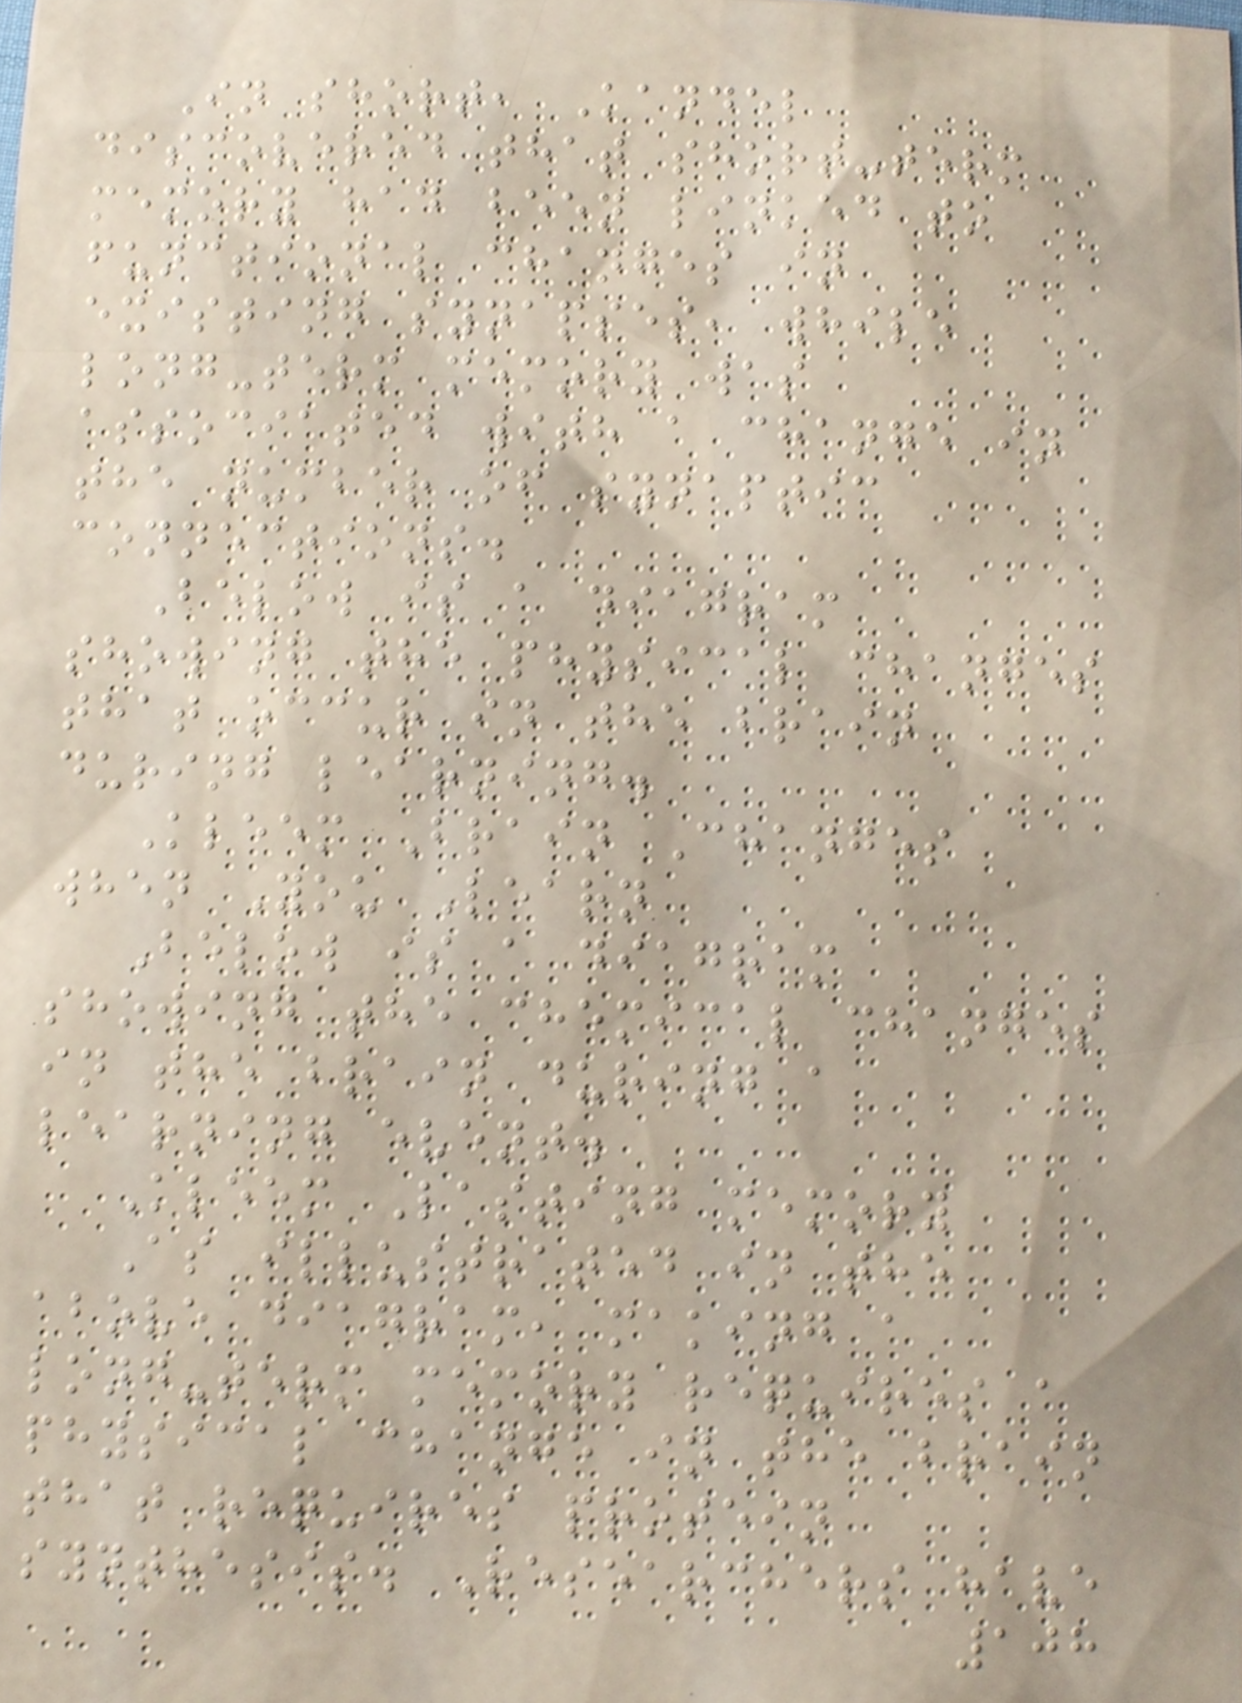In short, Kandel
discovered that short-term
memory had been linked to
functional changes in
existing synapses, while
long-term memory was
associated with a change in
the number of synaptic
connections.
Below is a diagram
showing the physical changes
that occur in the brain
during learning.
Kleem Brain Changes
when You Learn
Below is a diagram
showing the chemical changes
in the brain during a
learning event.
Kleem Lasting memory
As illustrated in the
above diagram, making a
long-term memory requires a
physical change in the brain
that requires protein
synthesis. Researchers have
108
